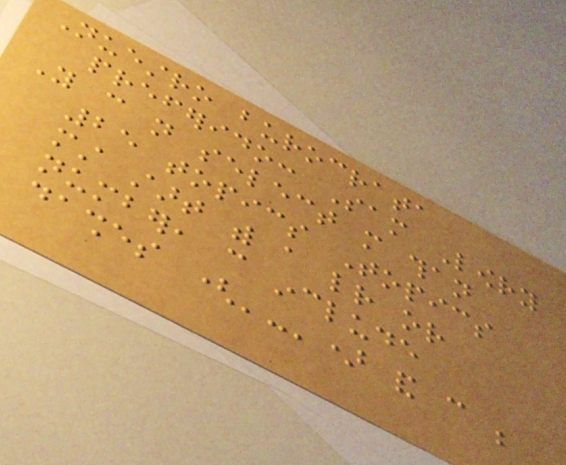Nuestro burocrata
preferido: Sam Lowry
You can not select more than
25 topics Topics
must start with a letter or
number, can include
dashes ('-') and can be
